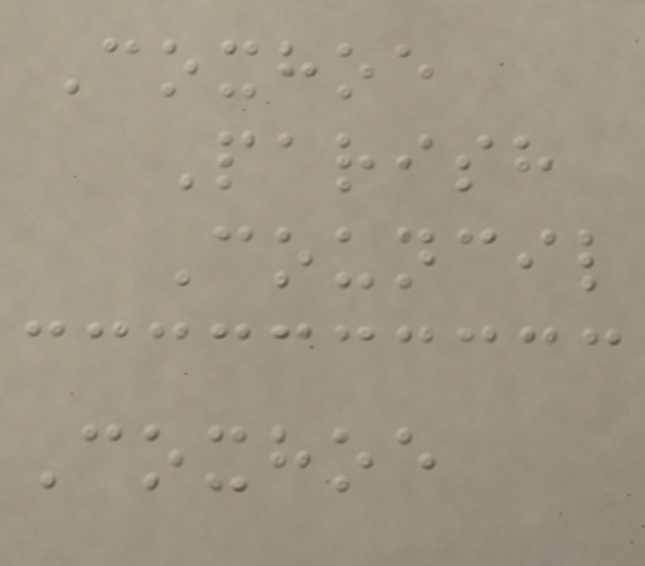Coxhoe
Parish
Council
Coxhoe
